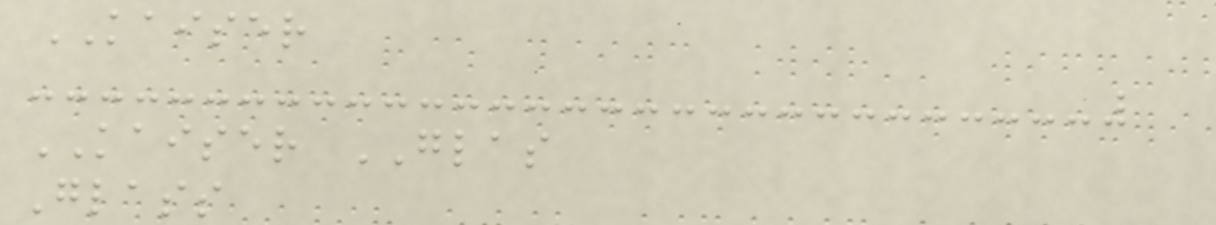KAISER
KAISER GLAS
Glass
